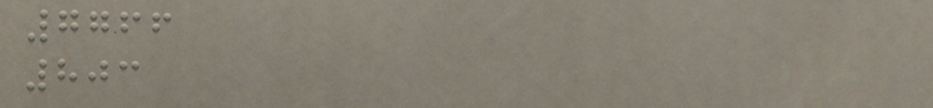7766
803
